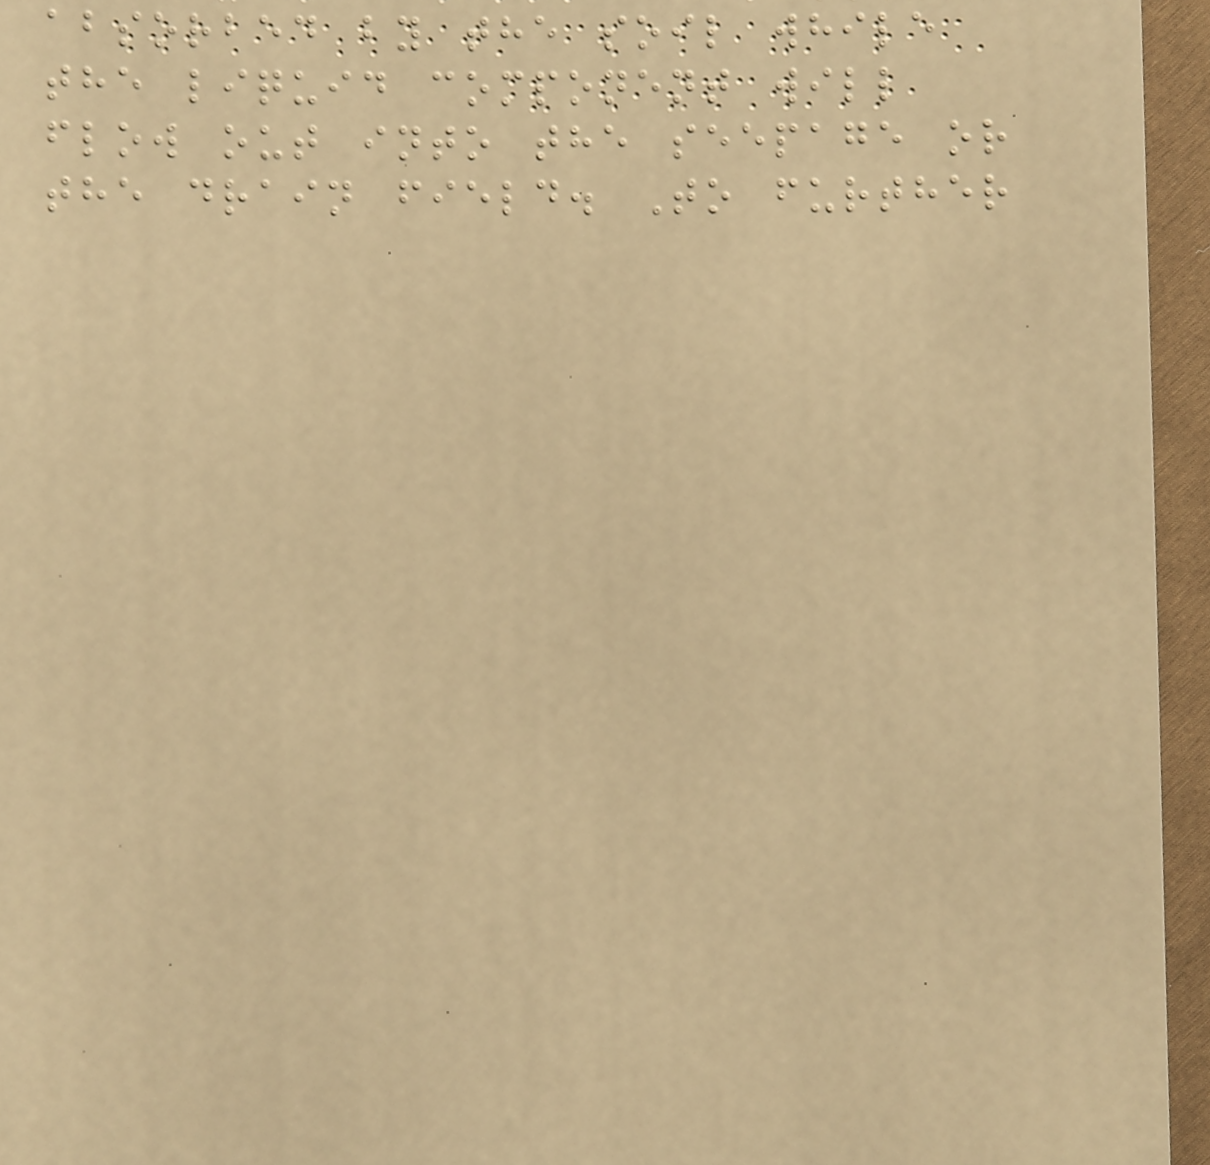absorbed by the soil while
the liquid component will
flow out into the seepage or
the drain field. To further
